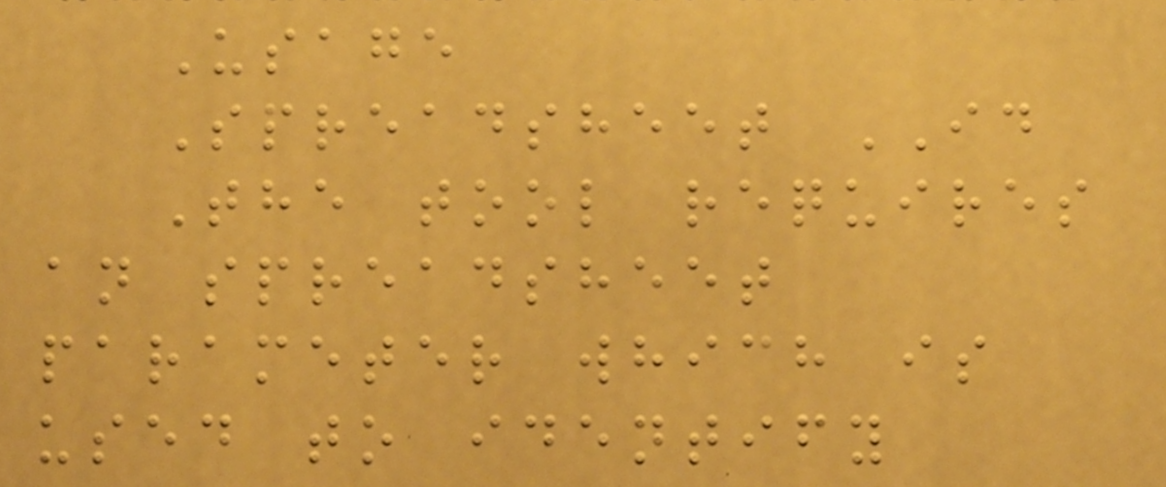Usage
Spreadsheet ID
The tool requires
an spreadsheet
parameter which is
used to identify
